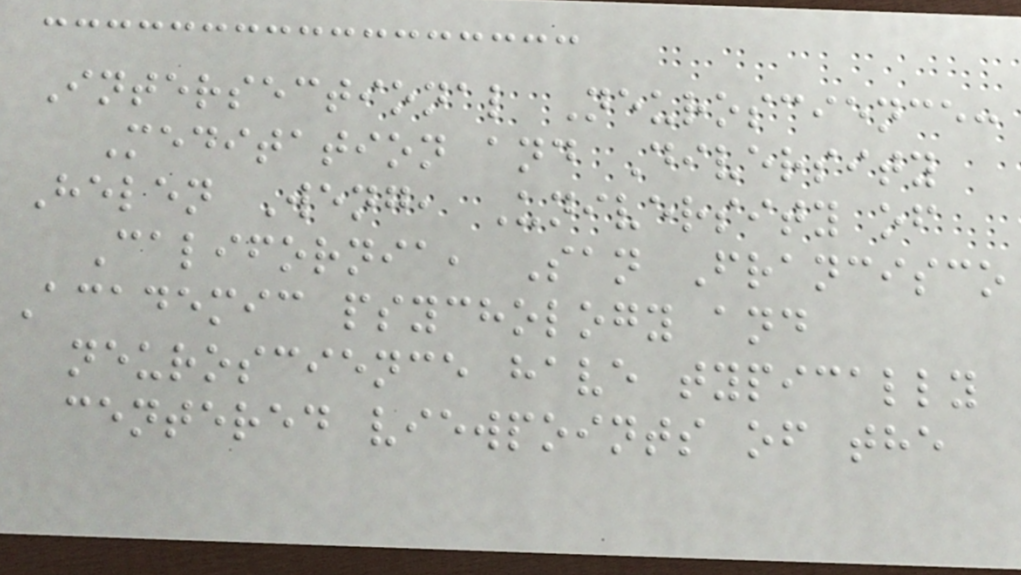Intersectional Neuroscience:
Meditation and Diversity
Helen Weng, University of
California, San Francisco
Academic psychology and
neuroscience have typically
centered viewpoints of the
